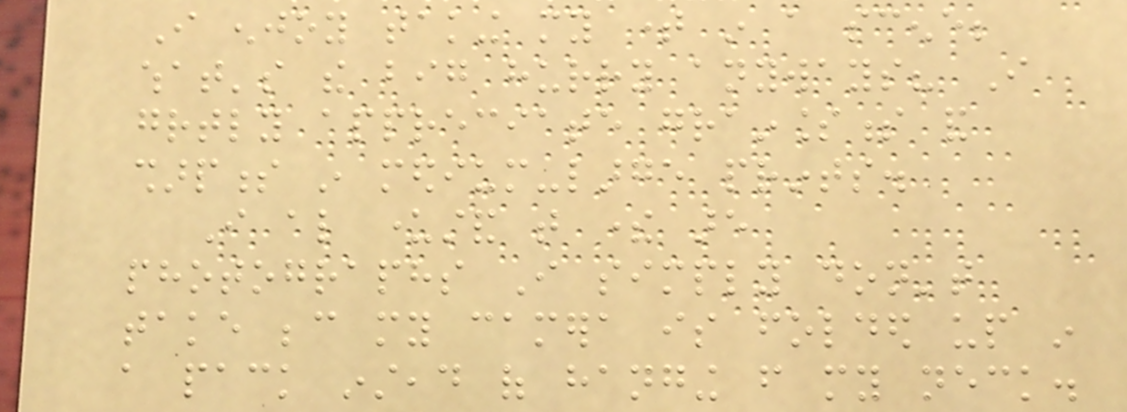I enjoy taking my time in a scene;
what's the big hurry anyways? I
greatly appreciate grainlessness and
sharpness in medium-large prints.
I also understand that there are
photographs I simply don't
take because my camera is folded up in
a pack instead of hanging from my neck.
